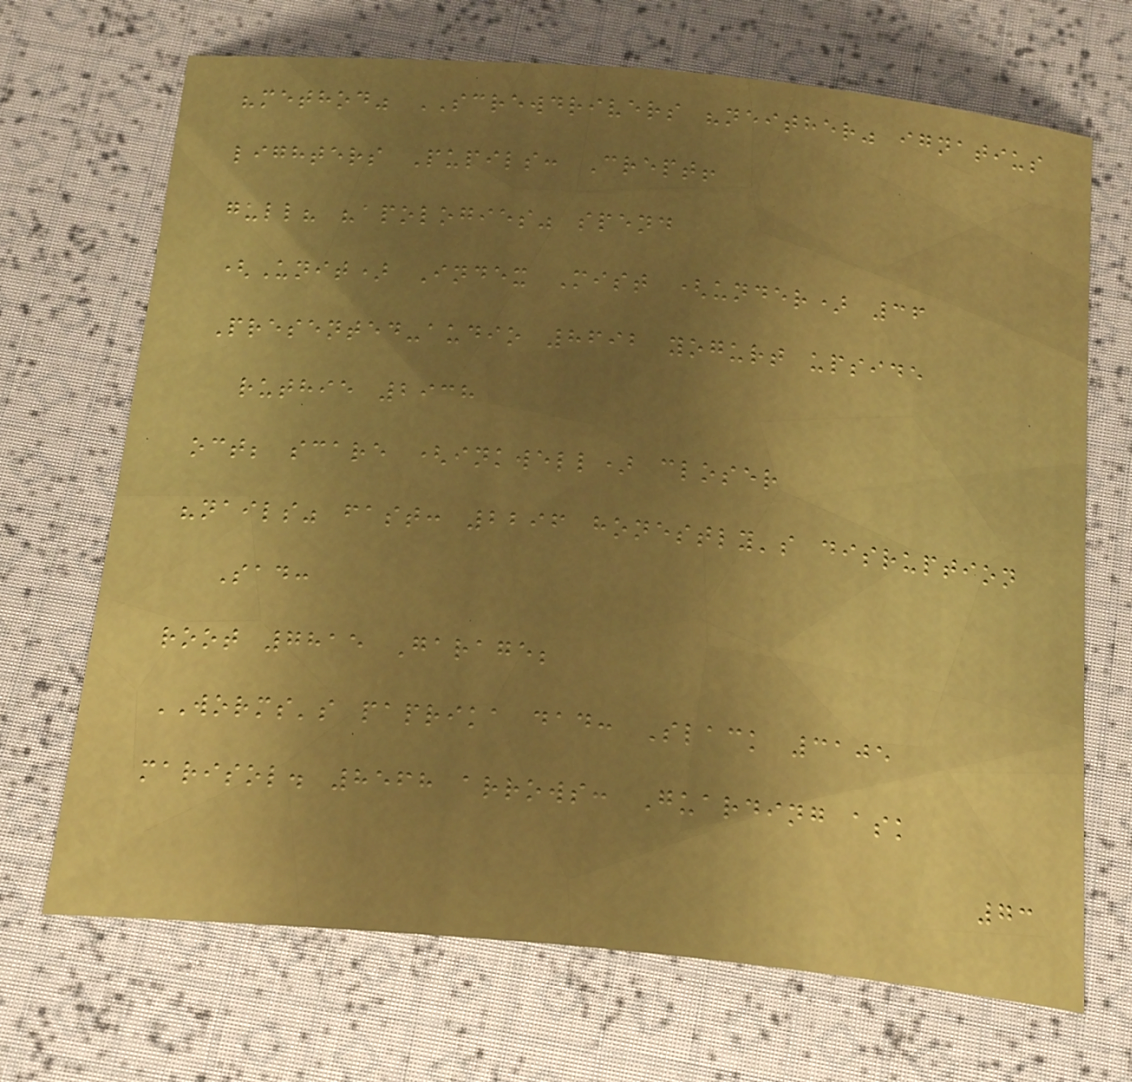"method" SCREWDRIVERS "neither" ignatius
lighters Pupils: Crept!
gull? "apologies" spend
(Unit) Index Mist (under) 36
Presented-audio 8692 yogurt upside
ruthie 2938
oct; scare (inkwell) closer
"nails" fast: 2296 honestly's disruption
Sad:
root 7815 Garage;
WORMS's paprika dad: Slack 3105
marisol. 8568 arrows: Guarding ask
73
